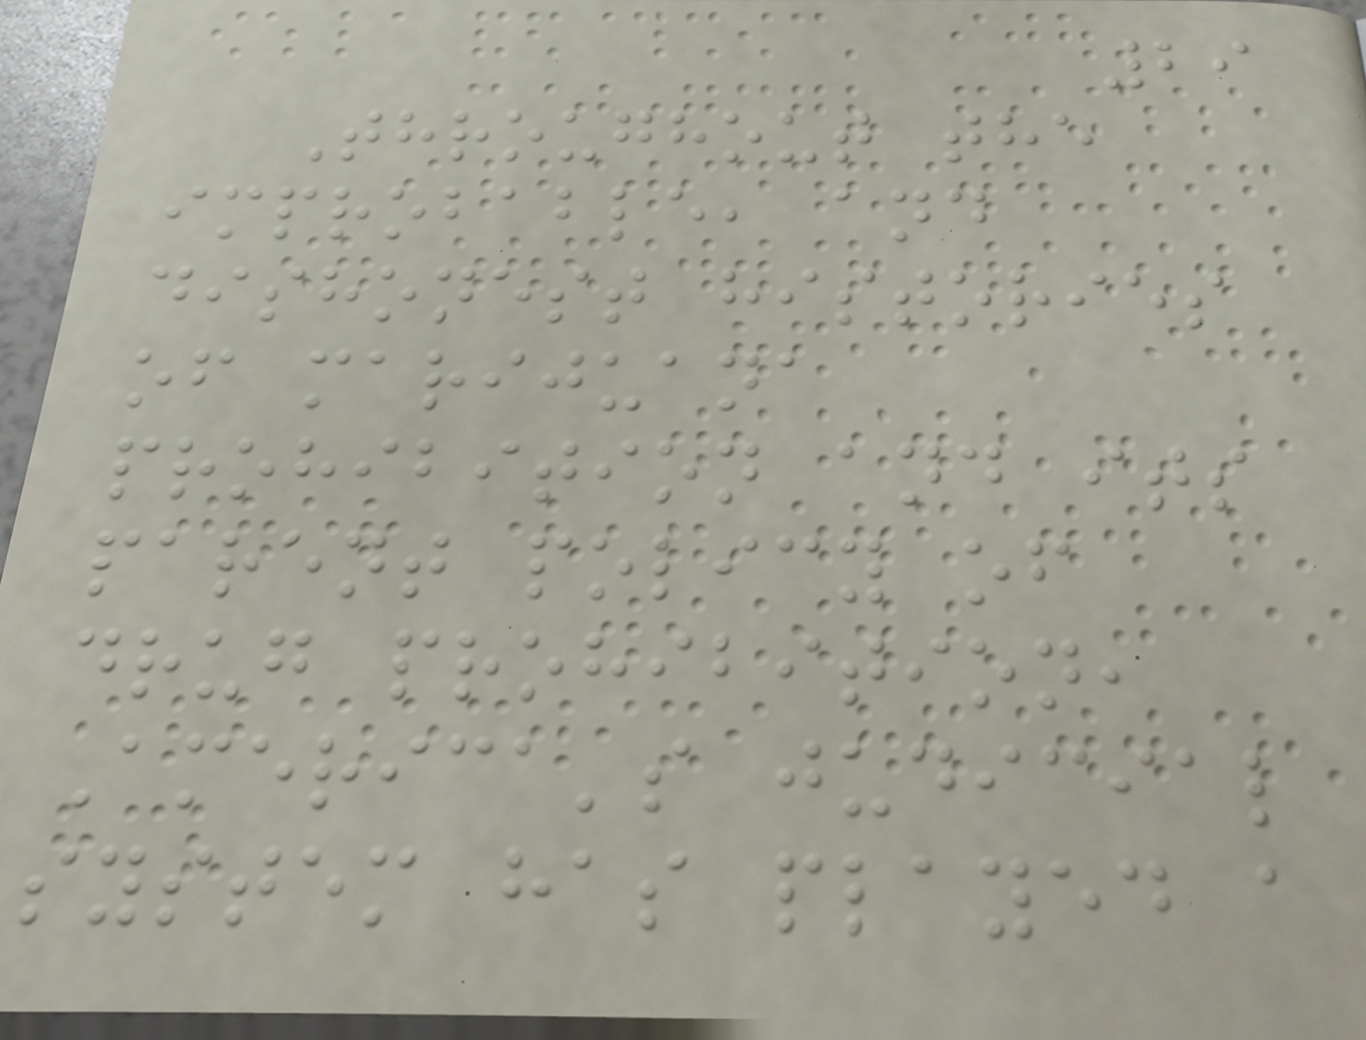29
Throughout the
improbable, and
dishonest histories
of marijuana
prohibition and its
parent policy of
drug prohibition,
America's judicial
system has played a
